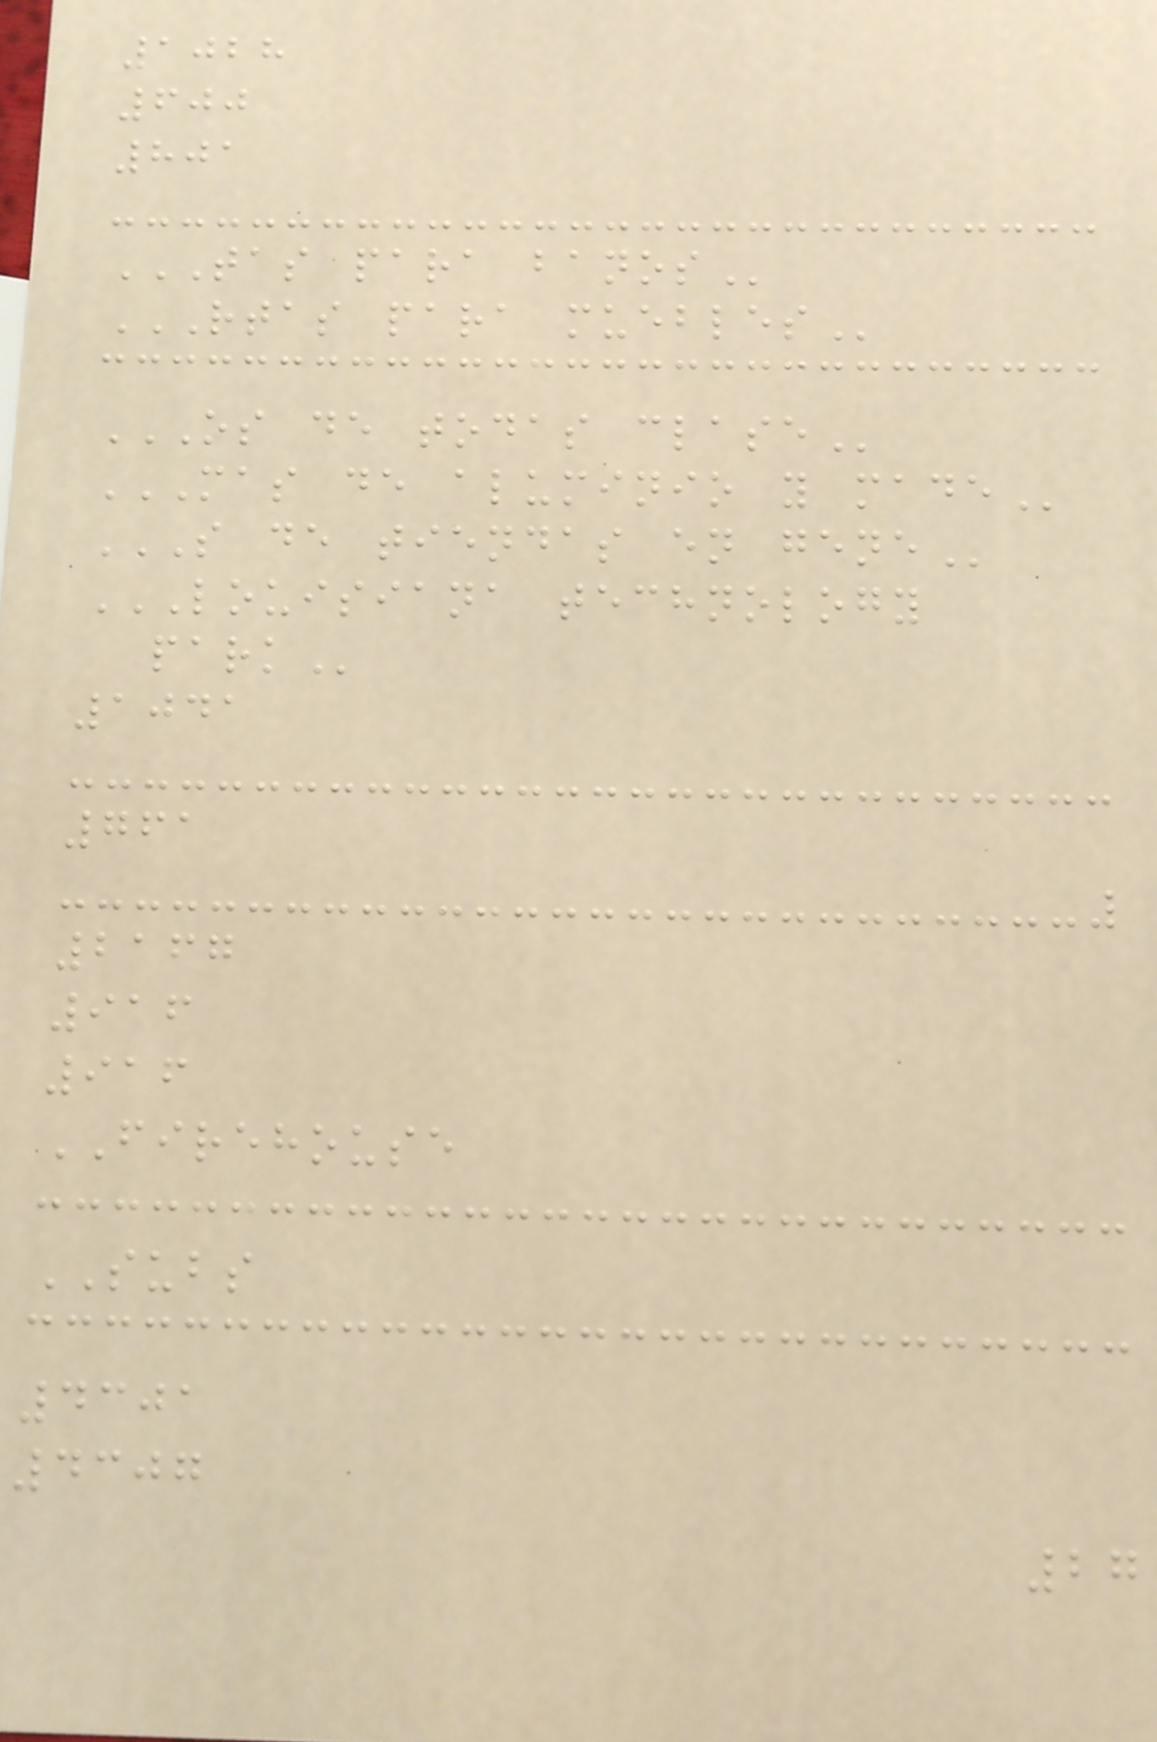1028
600
801
TAS PARA BANOS
RTAS PARA MUEBLES
OS DE TODAS CLASE
MAS DE ALUMINIO Y MADE
S DE TIENDAS EN GENE
LOUISIANA TECHNOLOGY
PARK
1041
761
2167
916
916
FIREHOUSE
SUBS
4301
4307
27
